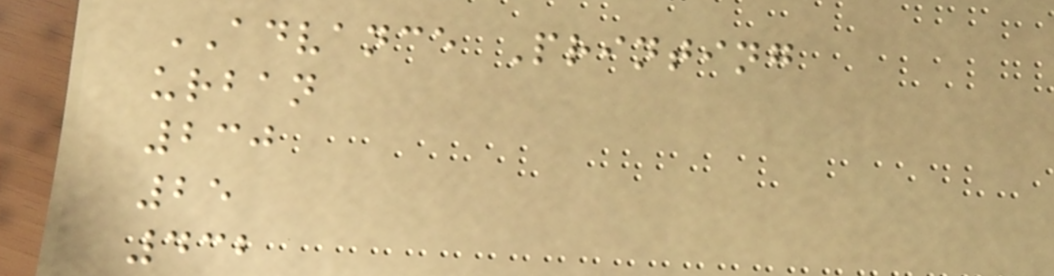ADVANCE Printing
urban
230
25
432
